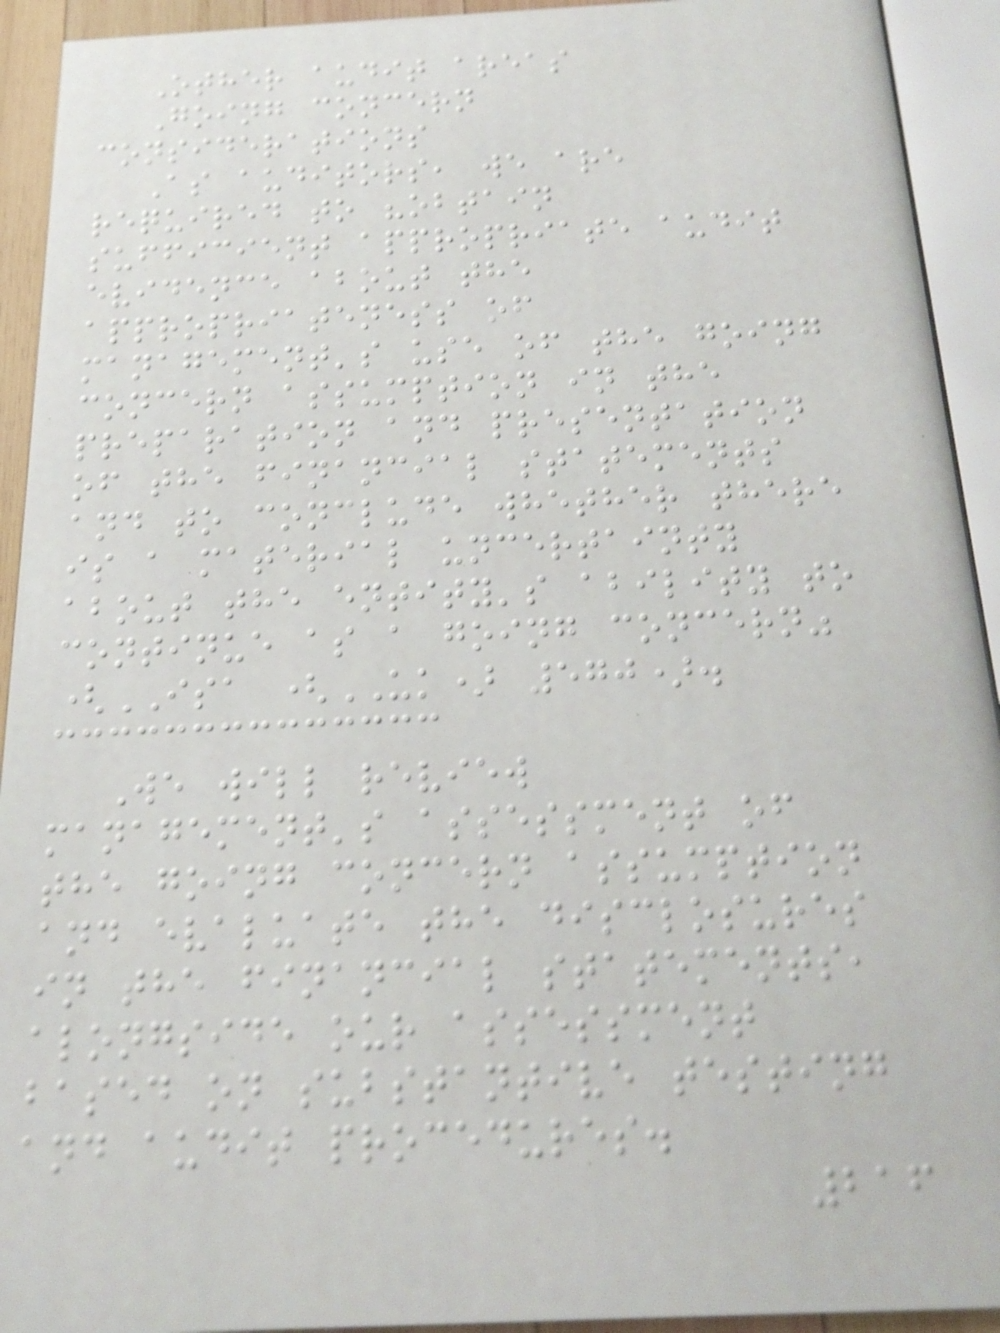Other audit areas
Going concern
considerations
As auditors, we are
required to "obtain
sufficient appropriate audit
evidence about the
appropriateness of
management's use of the going
concern assumption in the
preparation and presentation
of the financial statements
and to conclude whether there
is a material uncertainty
about the entity's ability to
continue as a going concern"
(ISA (UK) 570).
We will review
management's assessment of
the going concern assumption
and evaluate the disclosures
in the financial statements,
alongside our assessment
based on substantive testing
and audit procedures.
216
